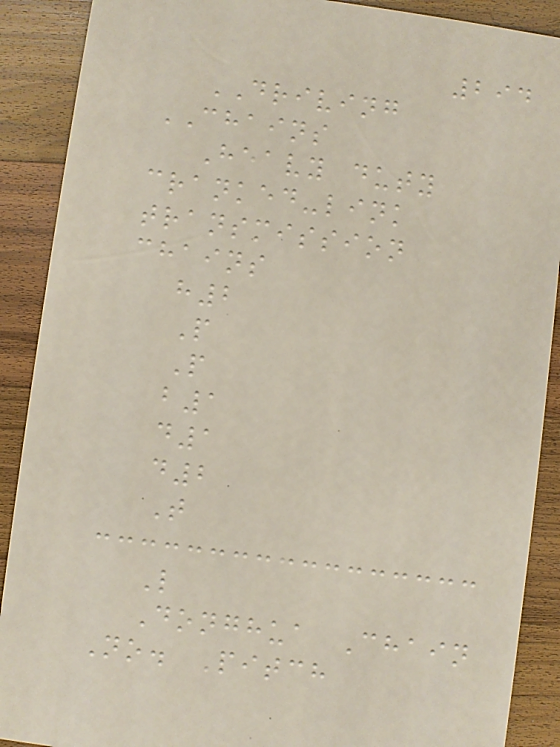294
DRIVING
CHAINS
Heavy duty
cranked-link
transmission
chains
h2
P
P
b1
d1
d2
T
L
Donghua Chain
No. Pitch
